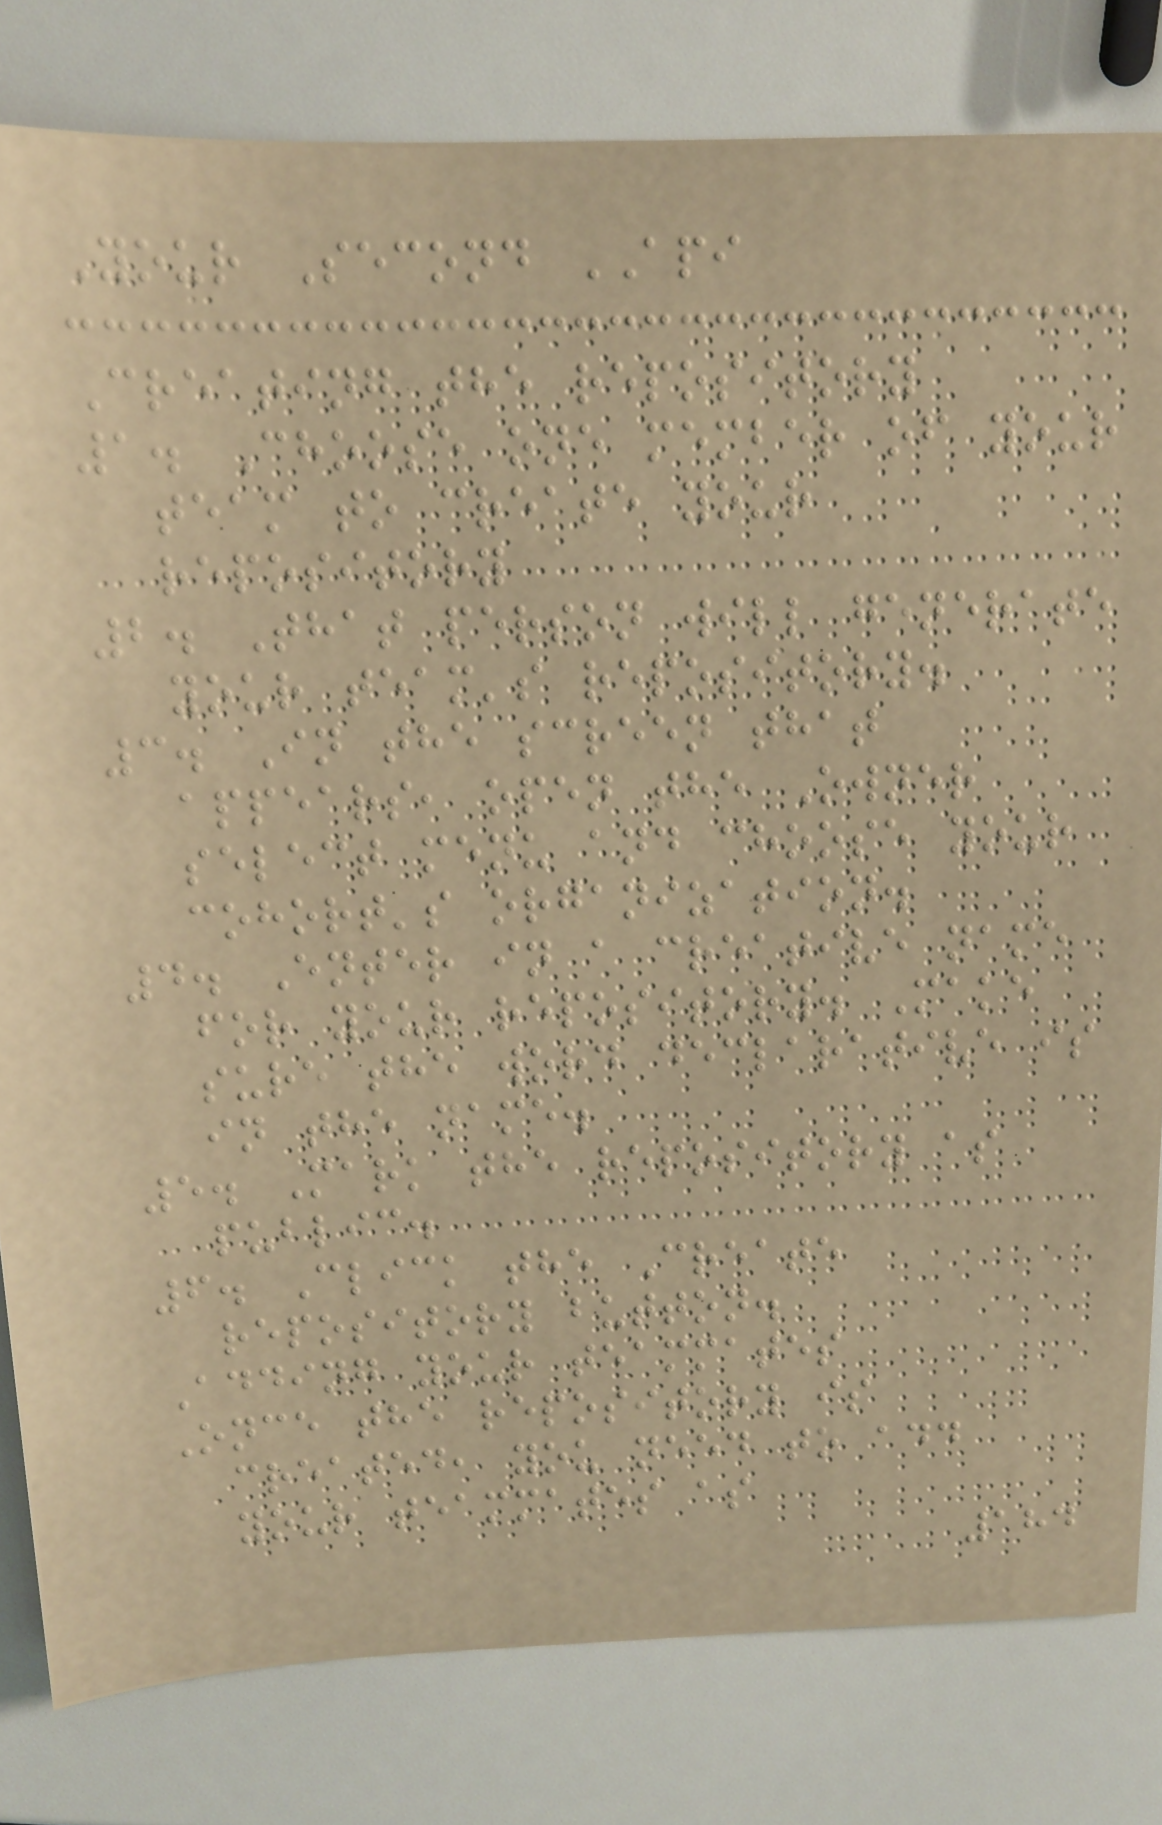Your Second API
Creating the repository
1. Choose one member of your
team to create your
repository
2. That person will generate
your team's repository.
3. In the screen that
appears, open the Owner
select menu and choose your
cohort's organization.
4. Enter in a creative name
for your repository. Make
sure the word declarative is
in the name.
5. Mark the repository as
public.
6. Click the Create
repository button.
Adding your teammates
Once the repository is
created, you need to add
your teammates as
184
